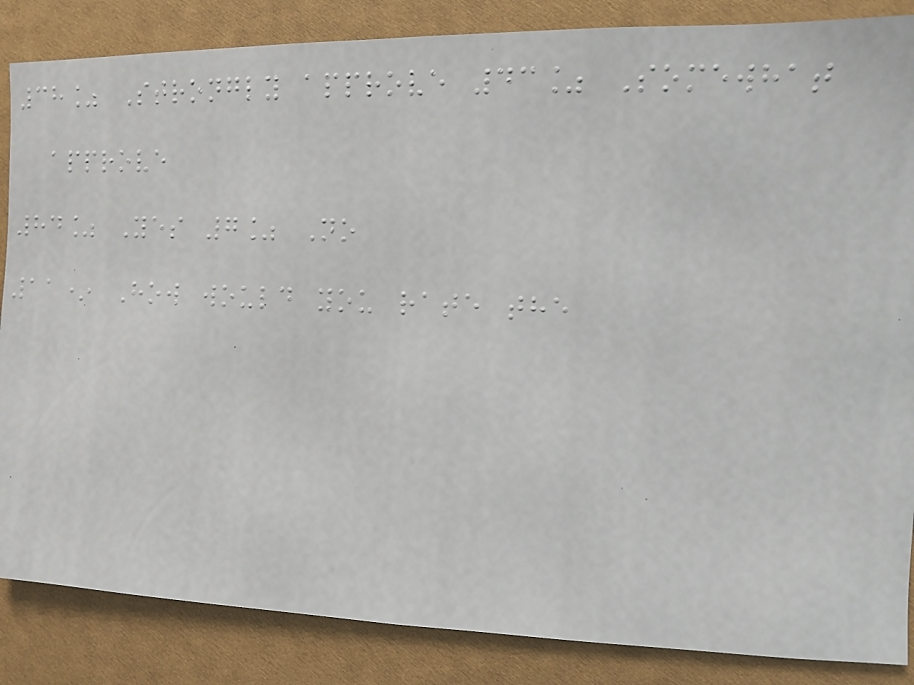38% Strongly approve 43% Somewhat
approve
84% Yes 7% No
11* How would you rate the
